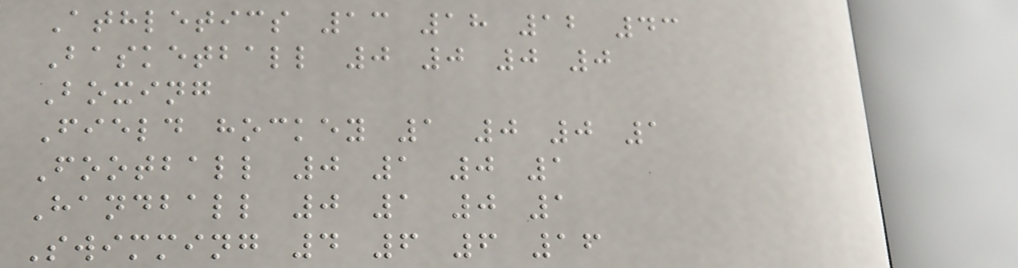Athletics 13 18 12 43
Basketball 0 0 0 0
Boxing
Field hockey 1 0 0 1
Football 0 1 0 1
Handball 0 1 0 1
Swimming 4 6 6 16
